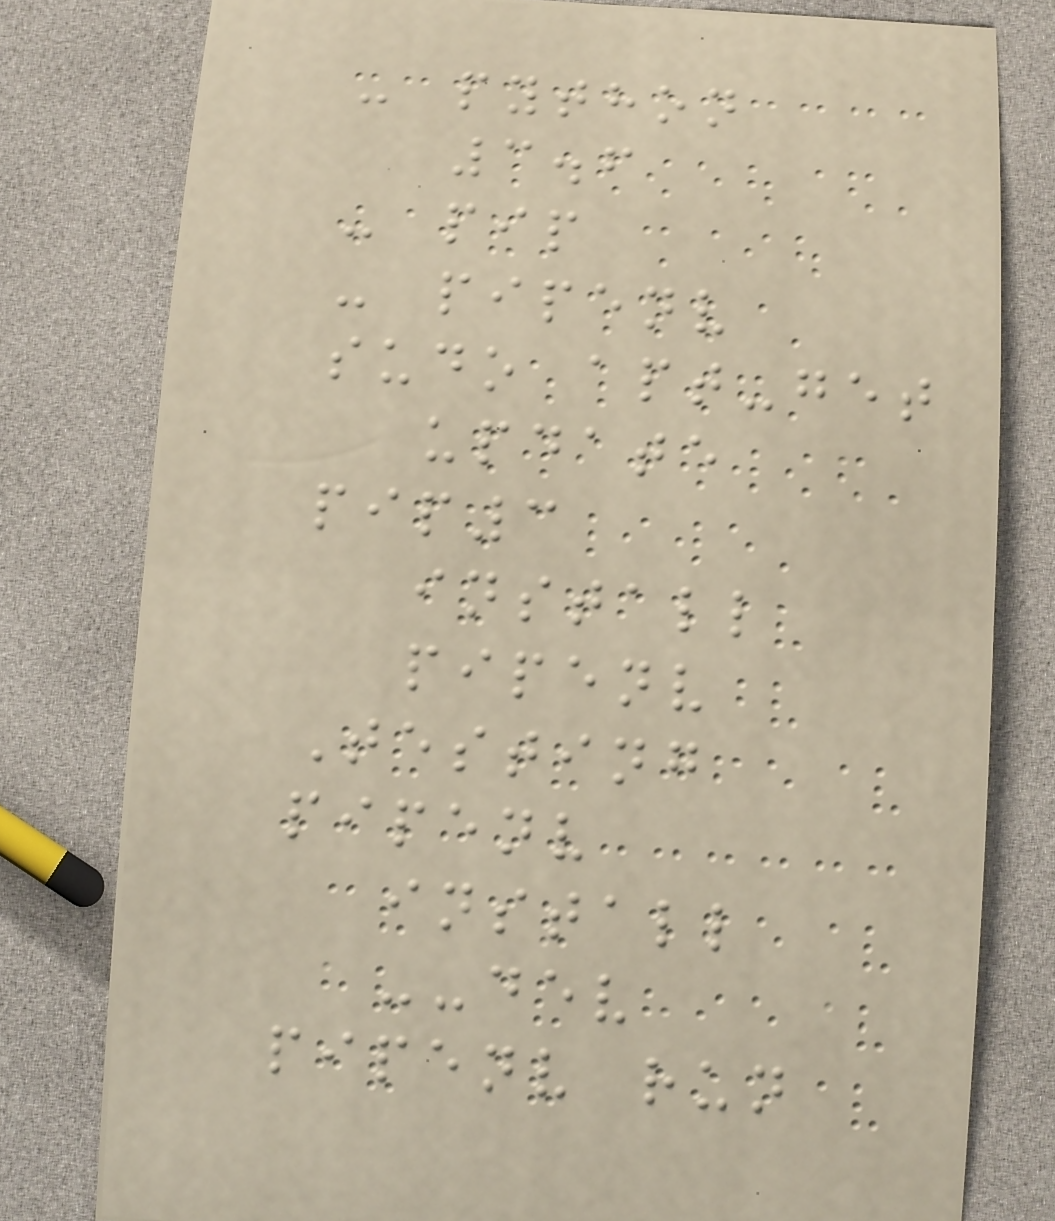- python
3.6
- pip
- pipenv
sudo apt-get
update
pip3
install
pipenv
Testing
pipenv
install
--dev
pipenv run
